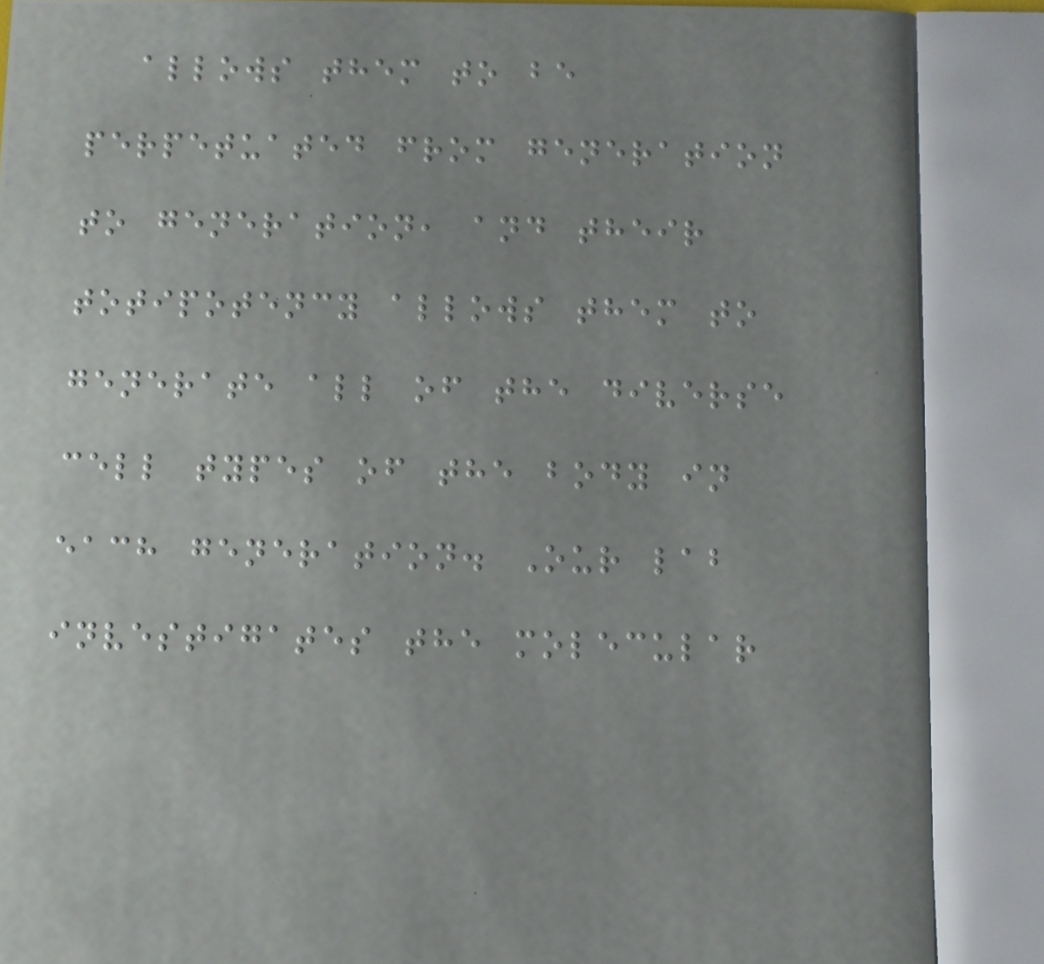allows them to be
perpetuated from generation
to generation, and their
totipotency allows them to
generate all of the diverse
cell types of the body in
each generation. Our lab
investigates the molecular
